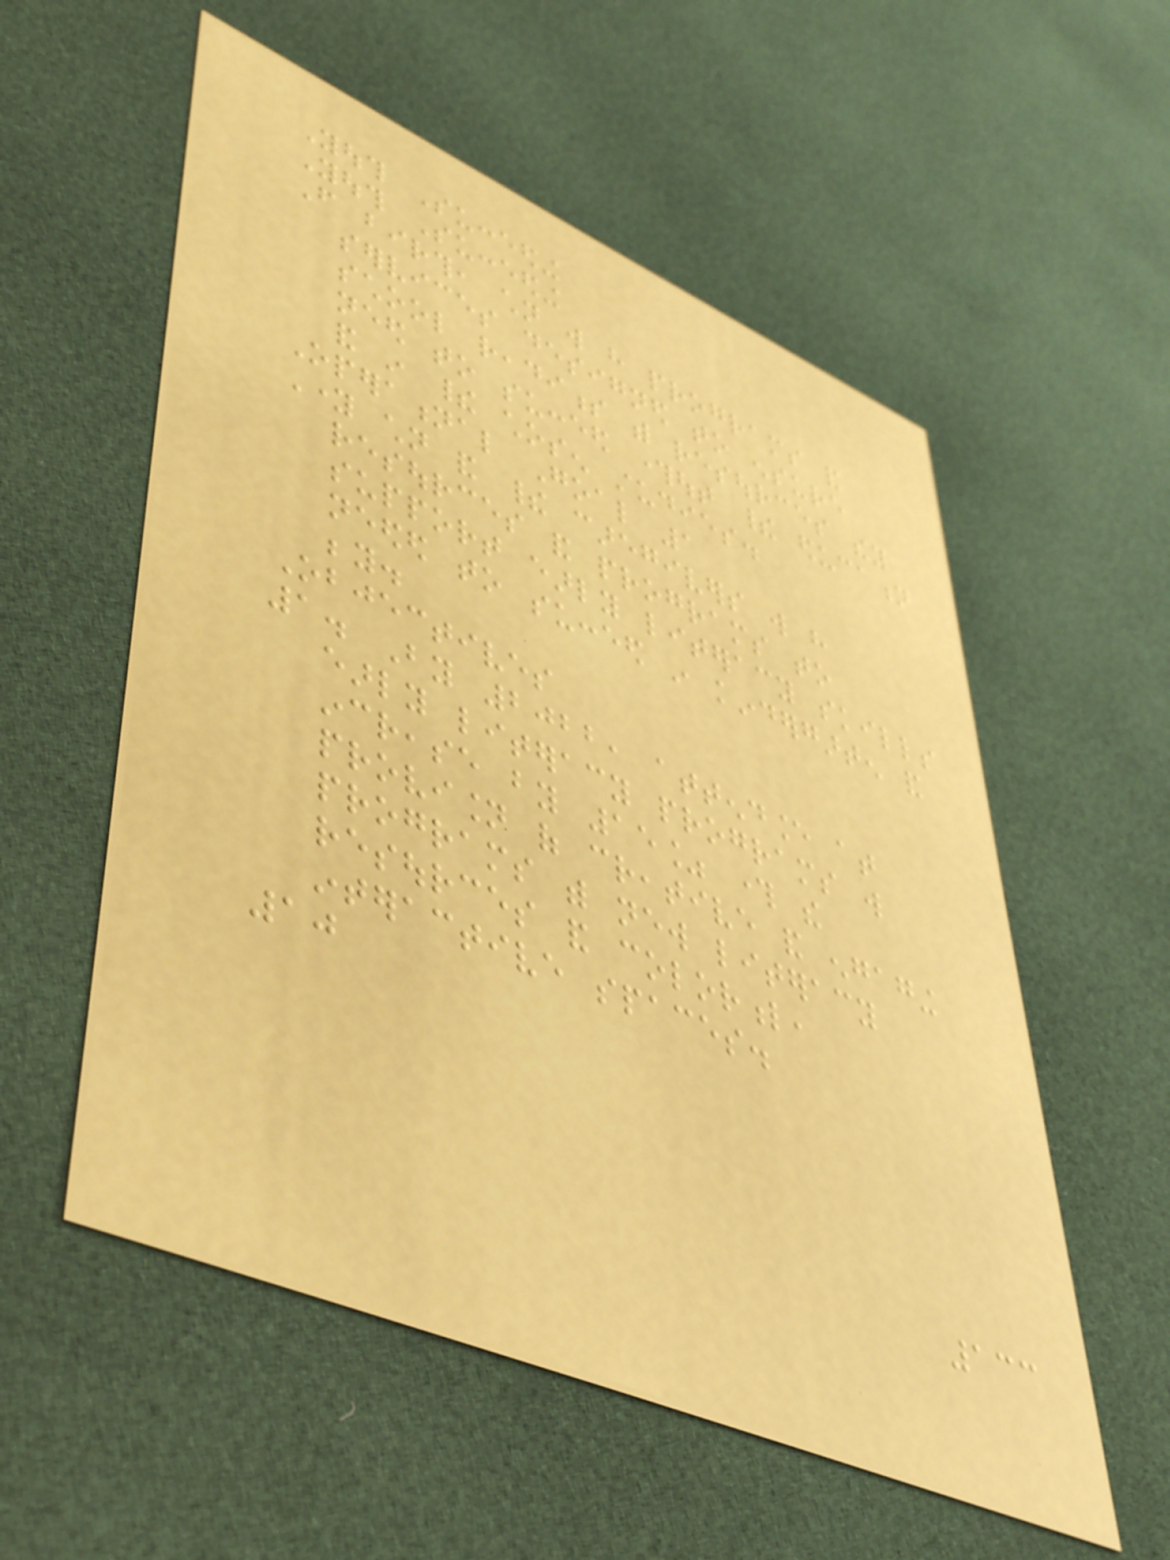Youth Succeeding
Youth Succeeding
From birth, children will have programs and
services designed to ensure
school readiness with resources they
need to succeed throughout their education
and in their chosen studies.
Operational Goal 1
Young children and their caregivers will have
resources and programs to
support early literacy skills
needed to succeed in kindergarten and
beyond.
Objectives
1. By 2022, attendance at
early literacy programs will
increase by 15% through the
provision of creative and engaging
programs with new literacy
resources and colorful,
interactive spaces.
10
133
